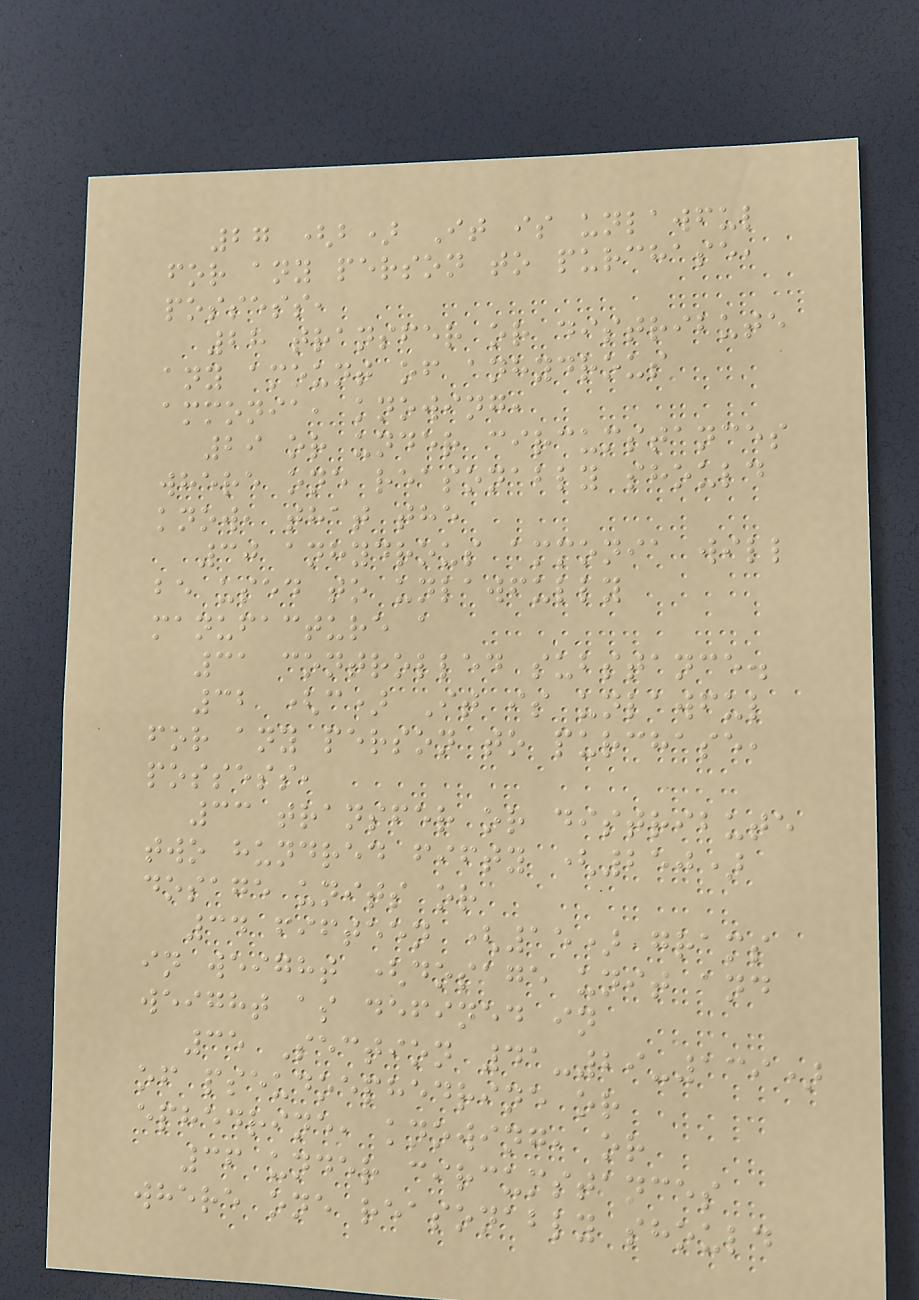27 (b) It is unlawful
for any person to purchase,
possess,
28 transfer or distribute
any amount of anhydrous
ammonia, knowing,
29 or under circumstances
where one reasonably should
know, that the
30 anhydrous ammonia will
be used to unlawfully
manufacture a
31 controlled substance.
32 (c) It is unlawful
for any person to purchase,
possess,
33 transfer or distribute
two hundred fifty (250)
dosage units or
34 fifteen (15) grams
in weight (dosage unit and
weight as defined in
35 Section 41-29-139)
of pseudoephedrine or
ephedrine, knowing, or
36 under circumstances
where one reasonably should
